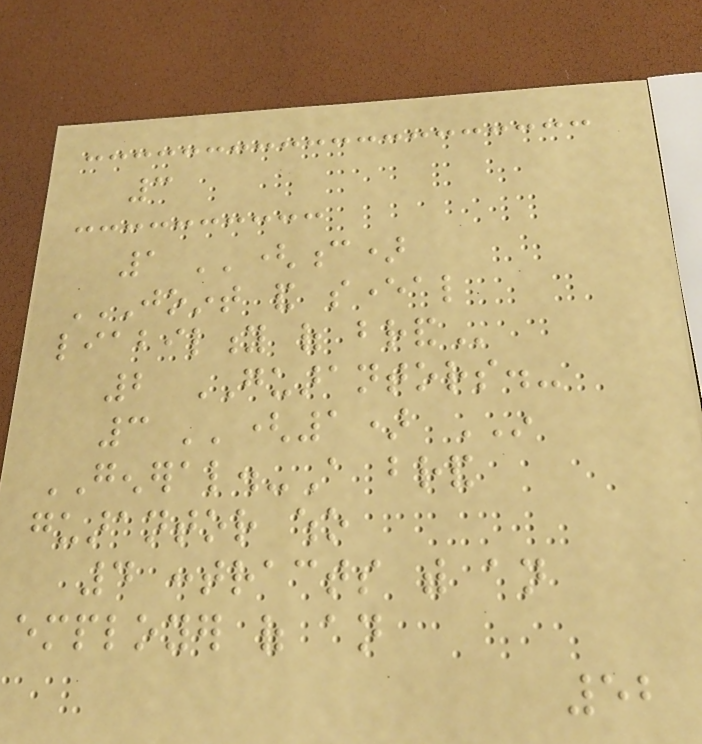3
1 ''(c)
JOINT AND SEVERAL
LIABILITY OF BRAND
2 GUARANTORS.-
3 ''(1) IN
GENERAL.-A brand
guarantor who
4 contracts with an
employer of an
52
